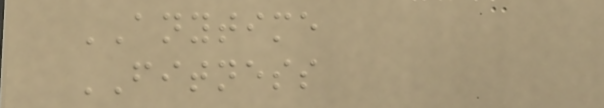ANYTIME
FITNESS
